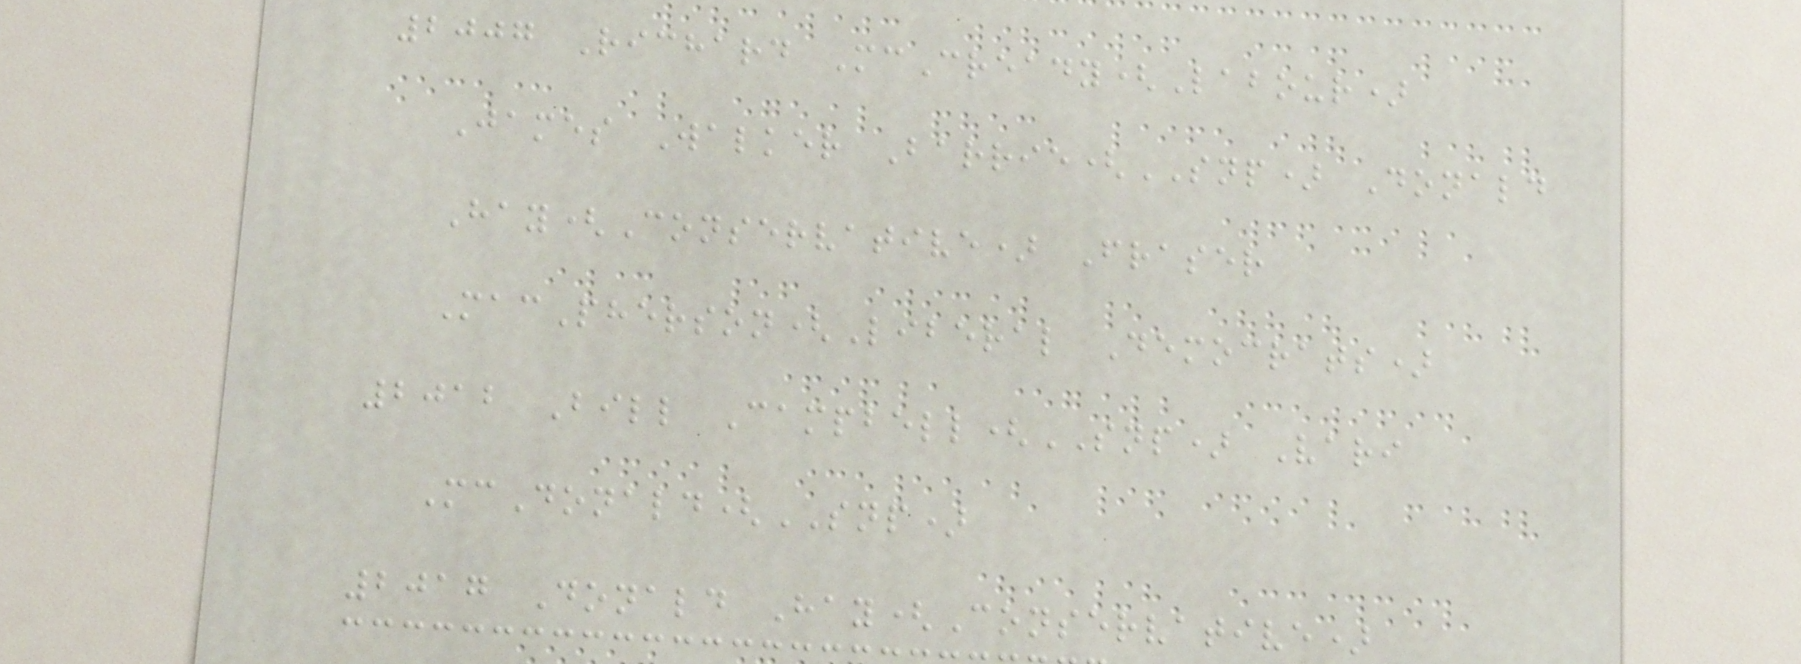2007 Richard McCready(Labour)
James Walker Barrie(SNP) Donald
Hay(Conservative) Fraser
MacPherson(Liberal Democrats)
2012 Bill Campbell(SNP) Vari
McDonald(SNP)
2017 Donald Hay(Conservative)
